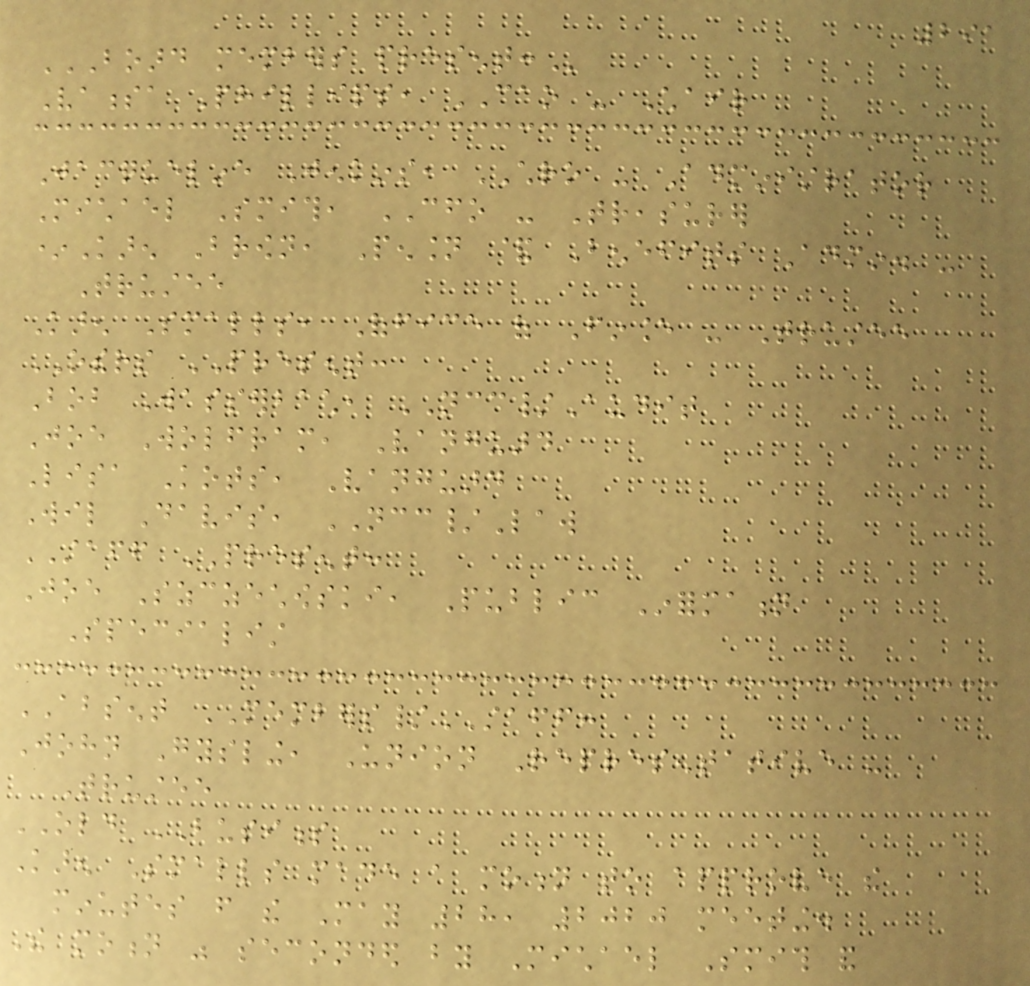291
BOARD MEMBERS PRESENT:
Vanessa Phillips, CAO - Chair
Jacqueline Jenkins, CHRO - Administrator
Michael Smith, CFO - Treasurer
*Karen Brown, Pension & Benefits Admin. -
Trustee
Karen Smalls, Office of Finance - Trustee
OTHERS PRESENT:
Bob Wasserbach, NCC/Audit
Joe Wolfram, Vanguard
Lisa Kots, Vanguard
Wil Davis, NCC/Law
STAFF PRESENT:
Joe Szczechowski, Public Information
Specialist
ABSENT MEMBERS/STAFF:
John Gysling, Union Representative -
Trustee
OLD BUSINESS
Karen Smalls made a motion to approve the
minutes from the May 28, 2020 meeting.
The motion was seconded by Michael Smith and
